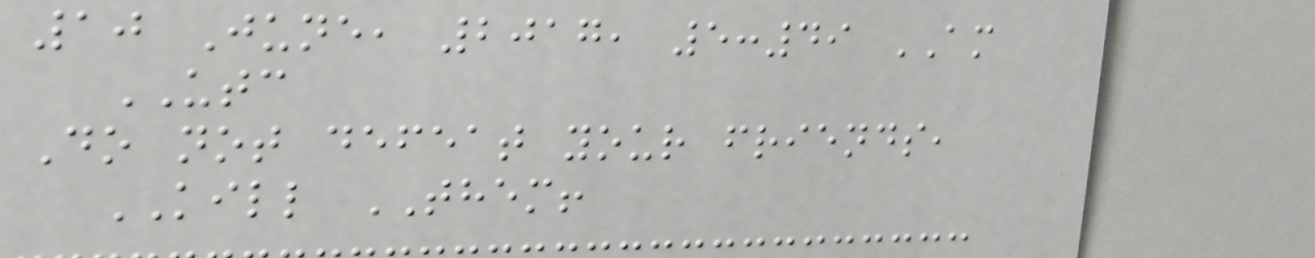10 June, 2017, 5:49 AM
UTC
Do not defeat your friends,
KILL THEM!
